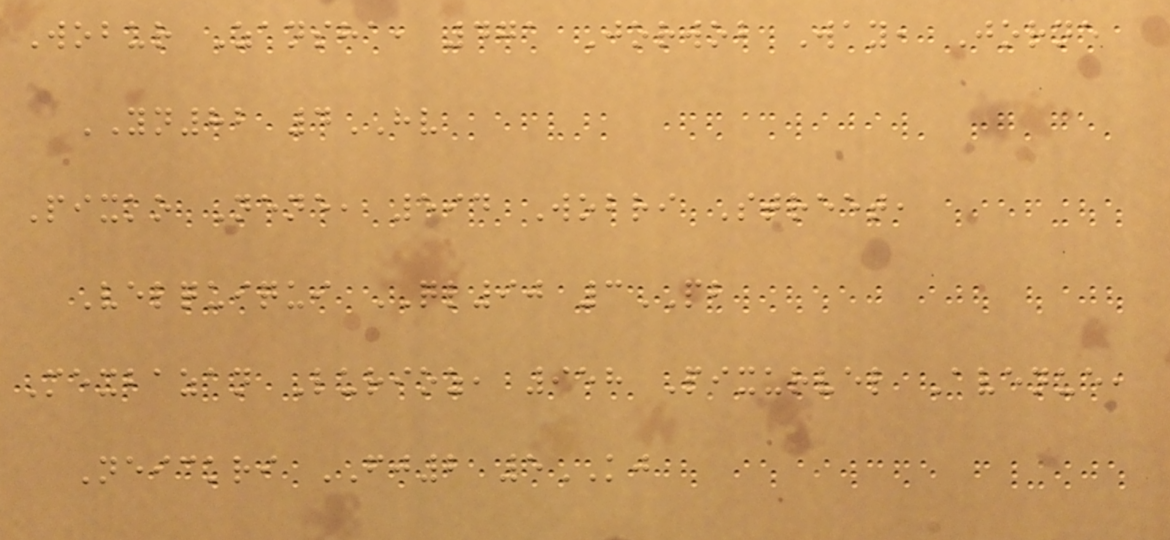Wobur Zansha, 471 Jorwob Way, Jorne
YN82 4HV
Pixko Nene, 594 Wobri Street,
Velquiqui QL90 3PB
Mexbazan Lurioz, 958 Pixurvel Avenue,
Neickri FJ2 5KJ
